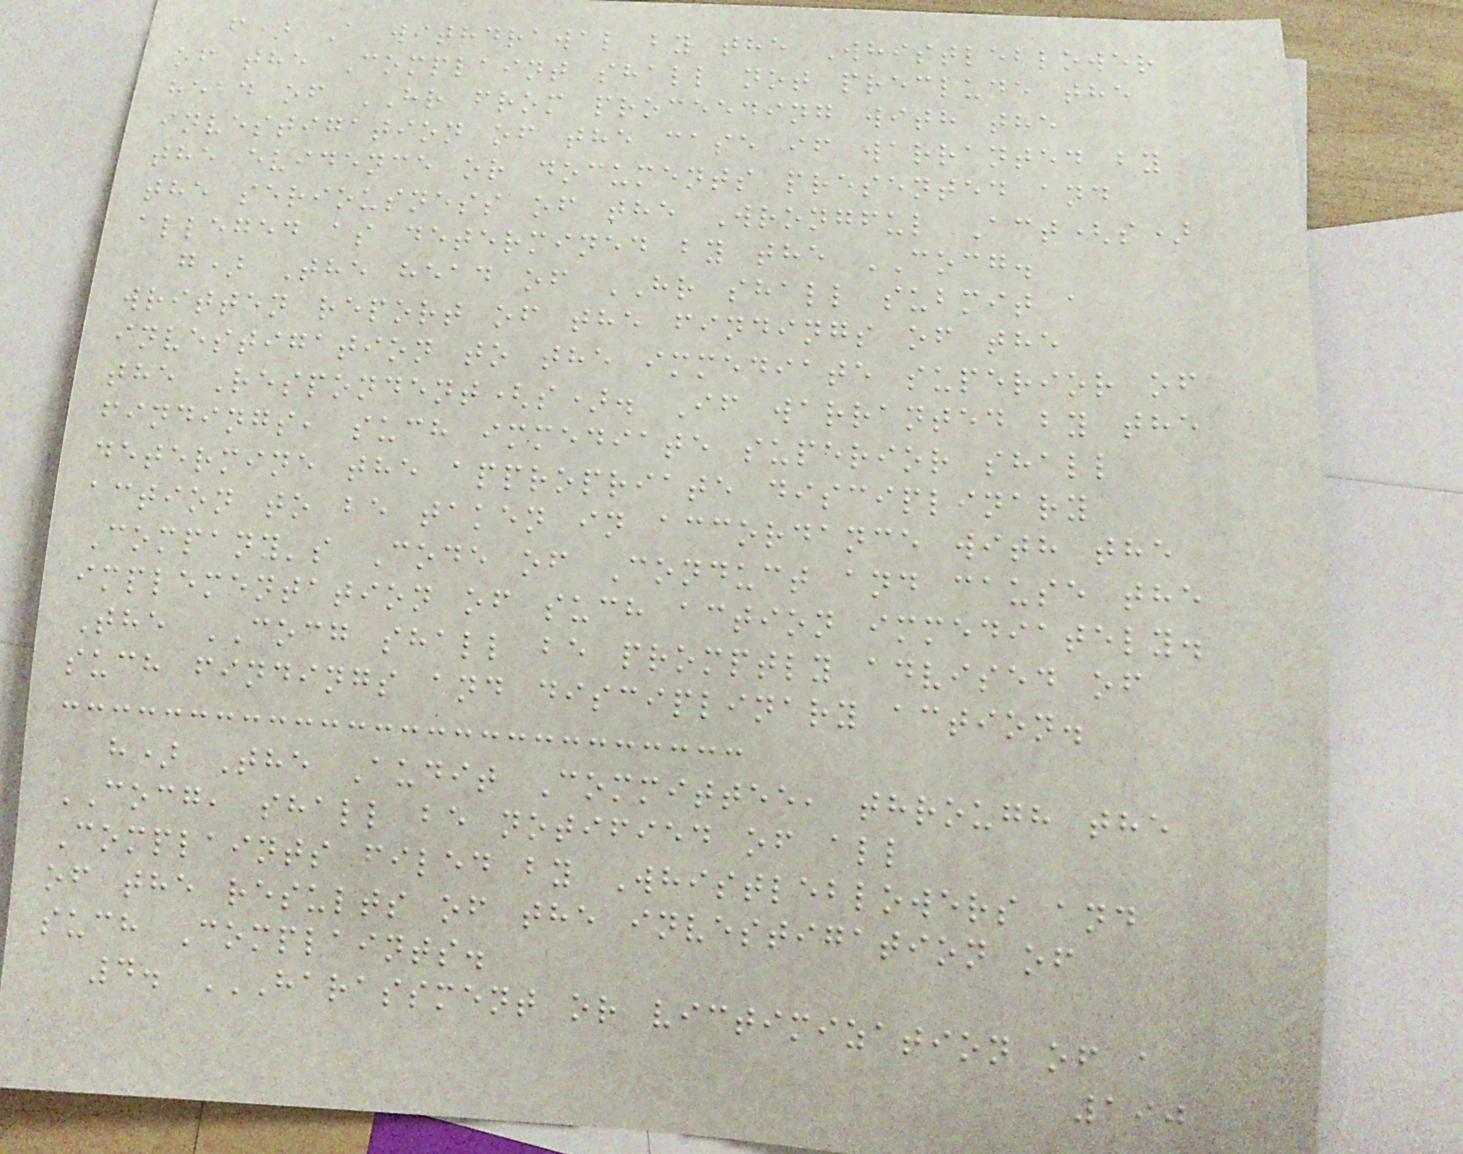f) A withdrawal by the Whistleblower
of the Complaint shall not preclude the
head of HR from proceeding with the
investigation of the case if warranted by
the evidence or documents presented and
the seriousness of the Wrongful Act(s)
alleged as determined by the COCG.
g) The head of HR shall submit a
written report of the findings of the
investigation to the immediate superior of
the Respondent(s). If warranted by the
findings, such immediate superior shall
determine the appropriate disciplinary
action to be taken in accordance with the
Company's Code of Conduct and cause the
implementation of such action immediately.
The COCG shall be promptly advised of
such findings and disciplinary action.
h) The Audit Committee, through the
COCG, shall be notified of all
Complaints filed by Whistleblowers and
of the results of the investigation of
such Complaints.
4. HARASSMENT OR VICTIMIZATION OF A
190
